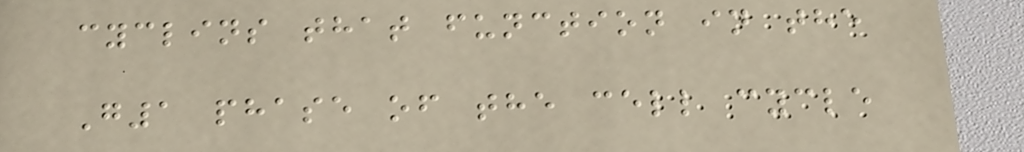cyclins that function in the
G1 phase of the cell cycle
